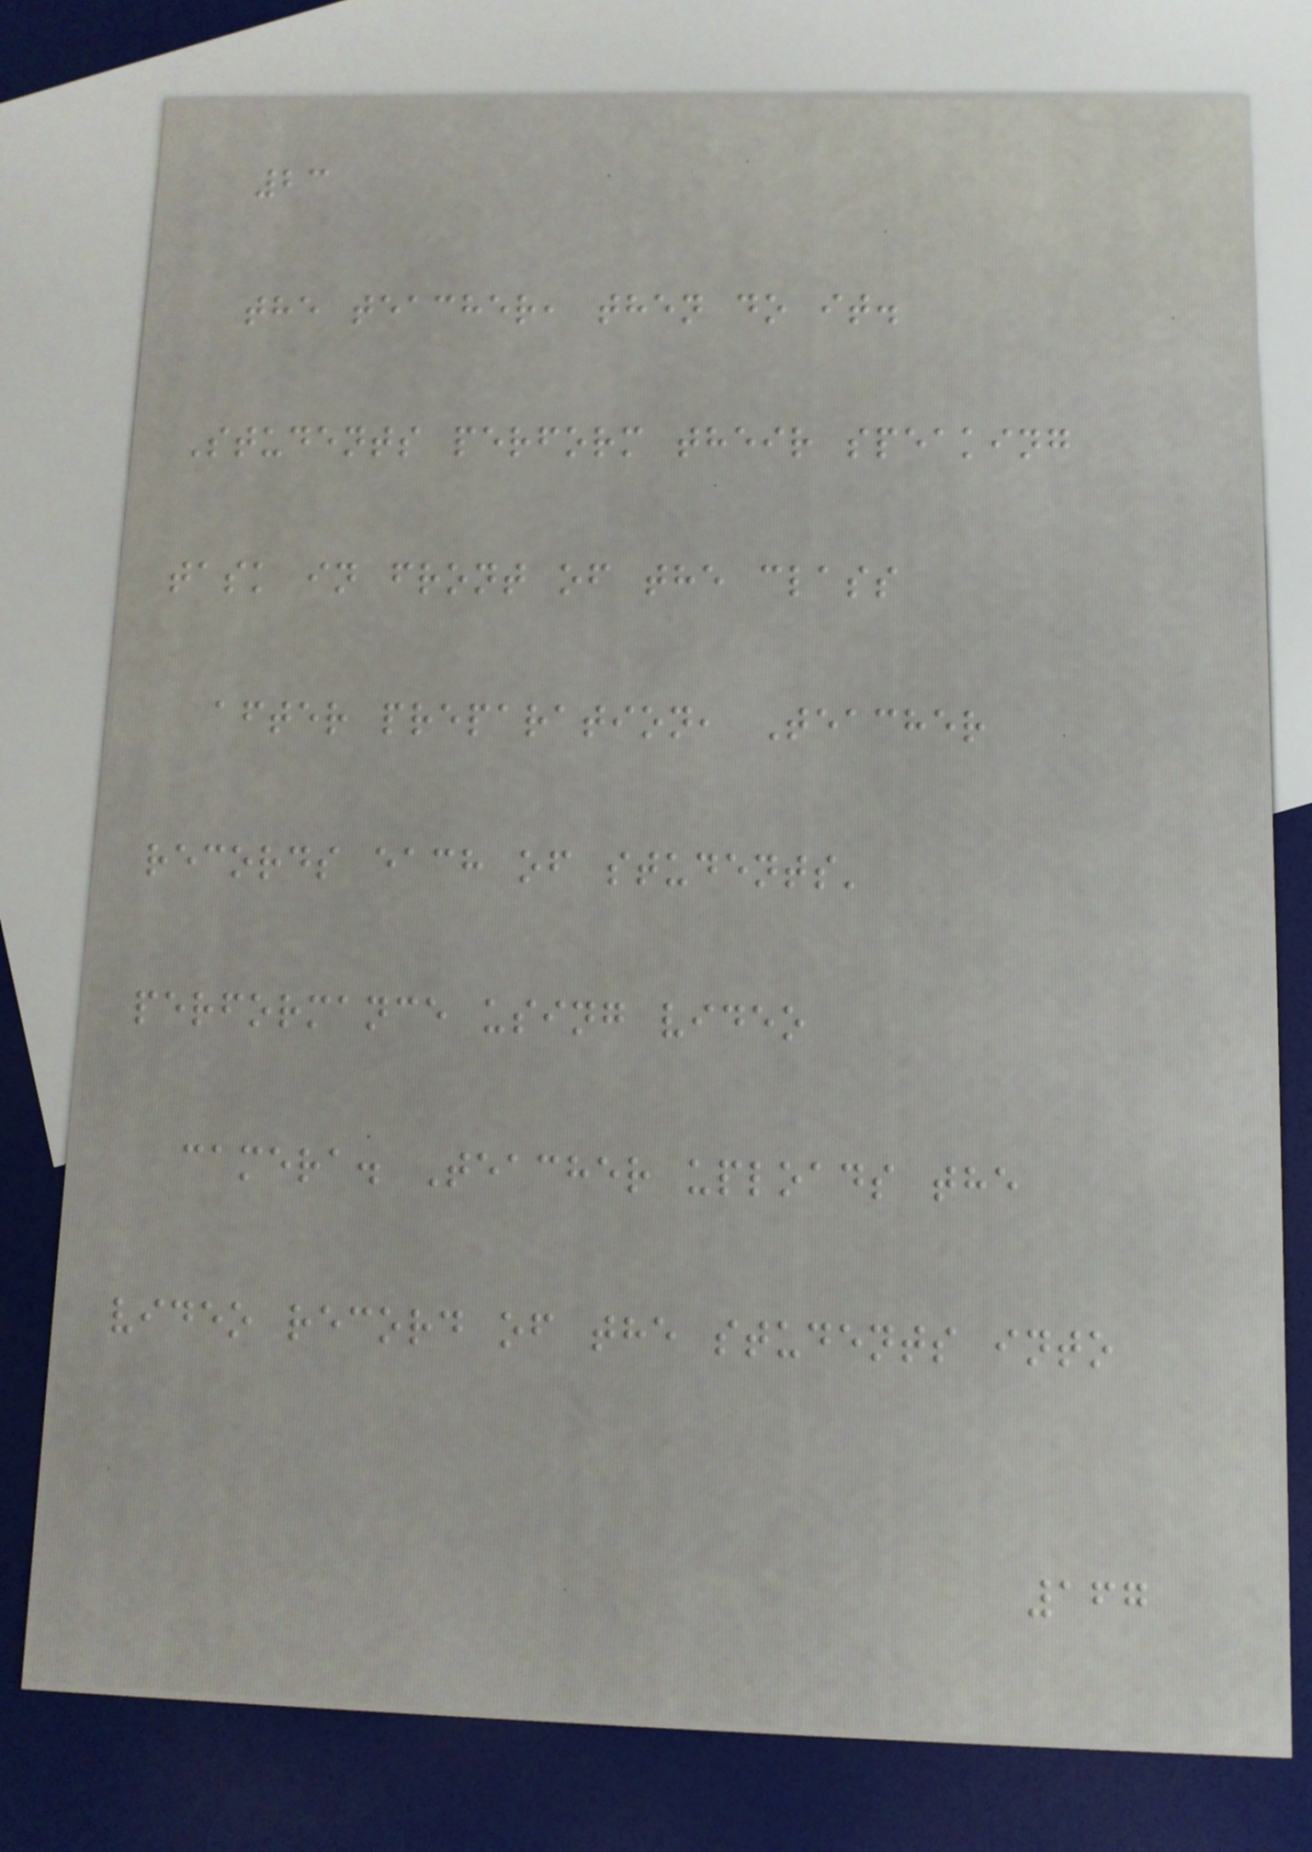23
the teacher, then do it.
Students perform their speaking
task in front of the class
after preparation, Teacher
records each of students'
performance using video
camera. Teacher uploads the
video record of the students into
167
